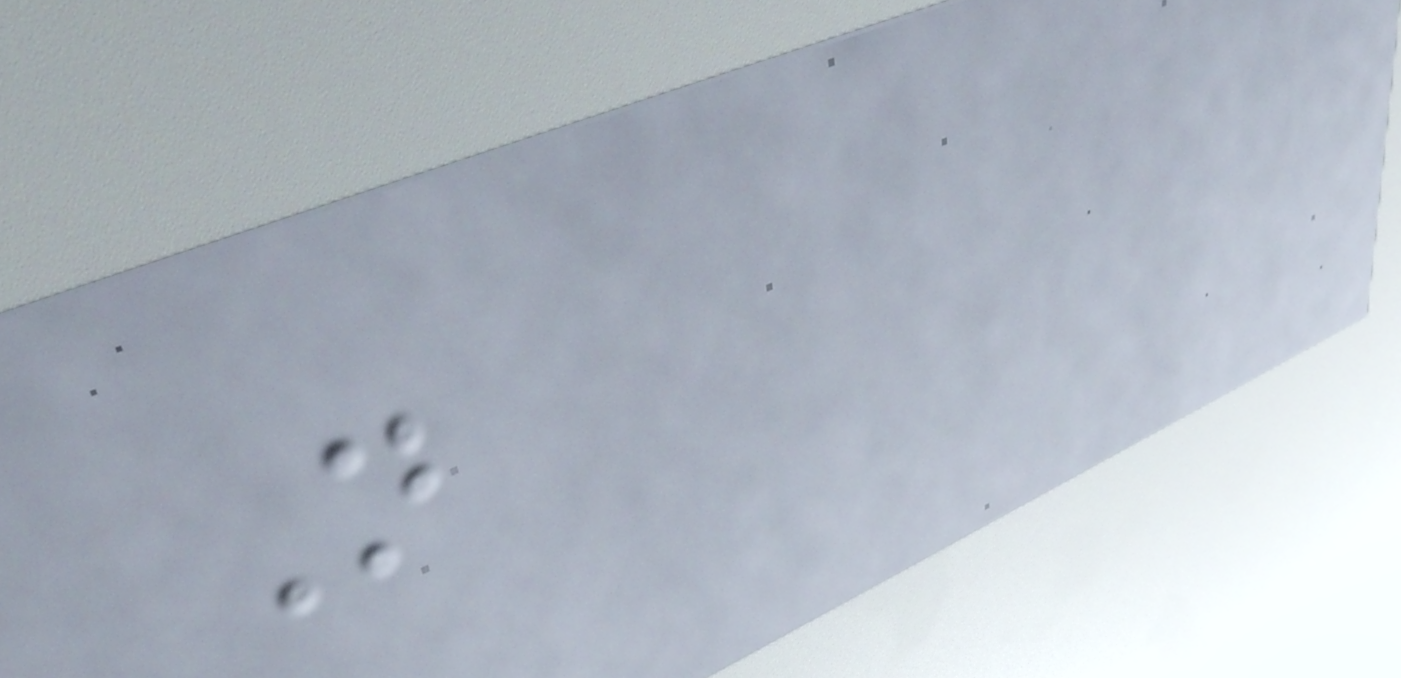N
